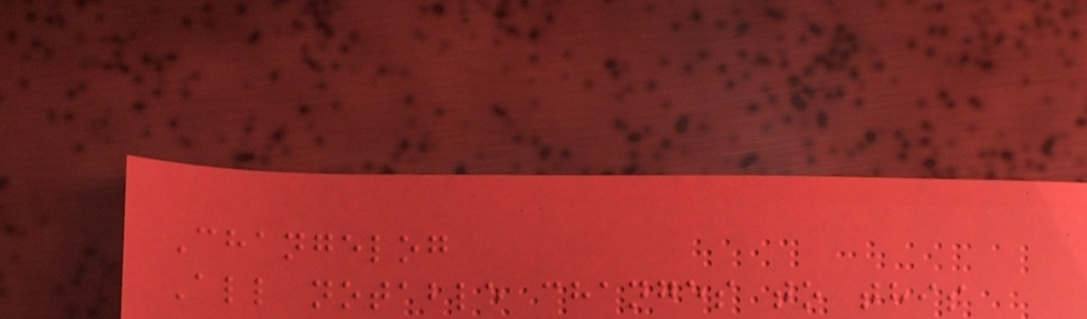Changelog
All notable changes to this
